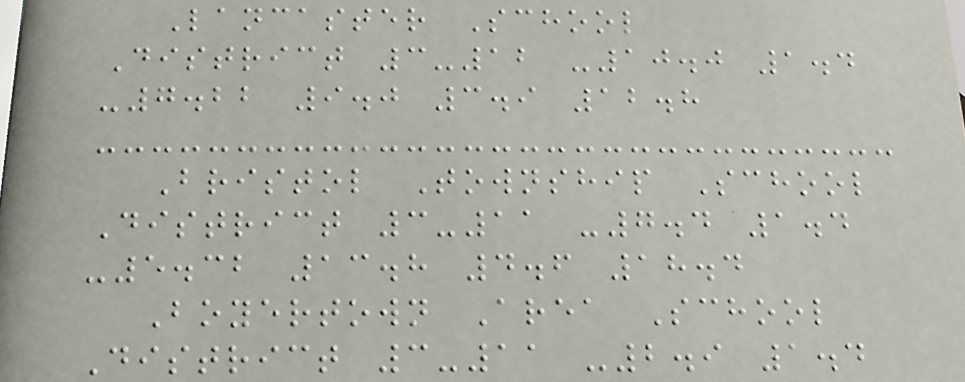Lancaster School
District 3-12 -10.0 1.4
-7.22 9.0 3.9 12.8
Bristol Township School
District 3-11 -7.4 1.4
-5.32 13.8 4.6 18.4
Boyertown Area School
District 3-11 -2.9 1.4
